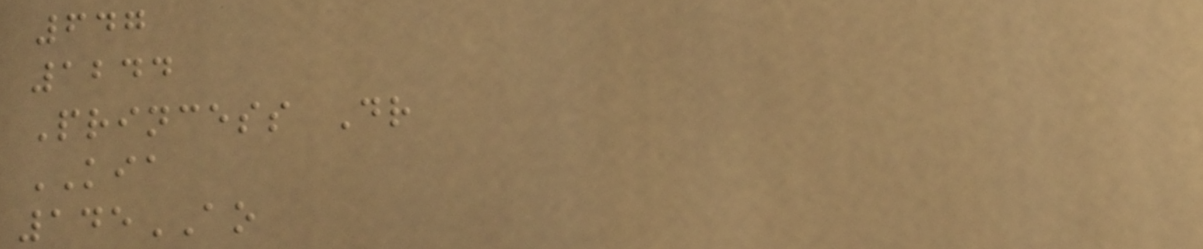647
1244
Princess Dr
KIA
145AO
